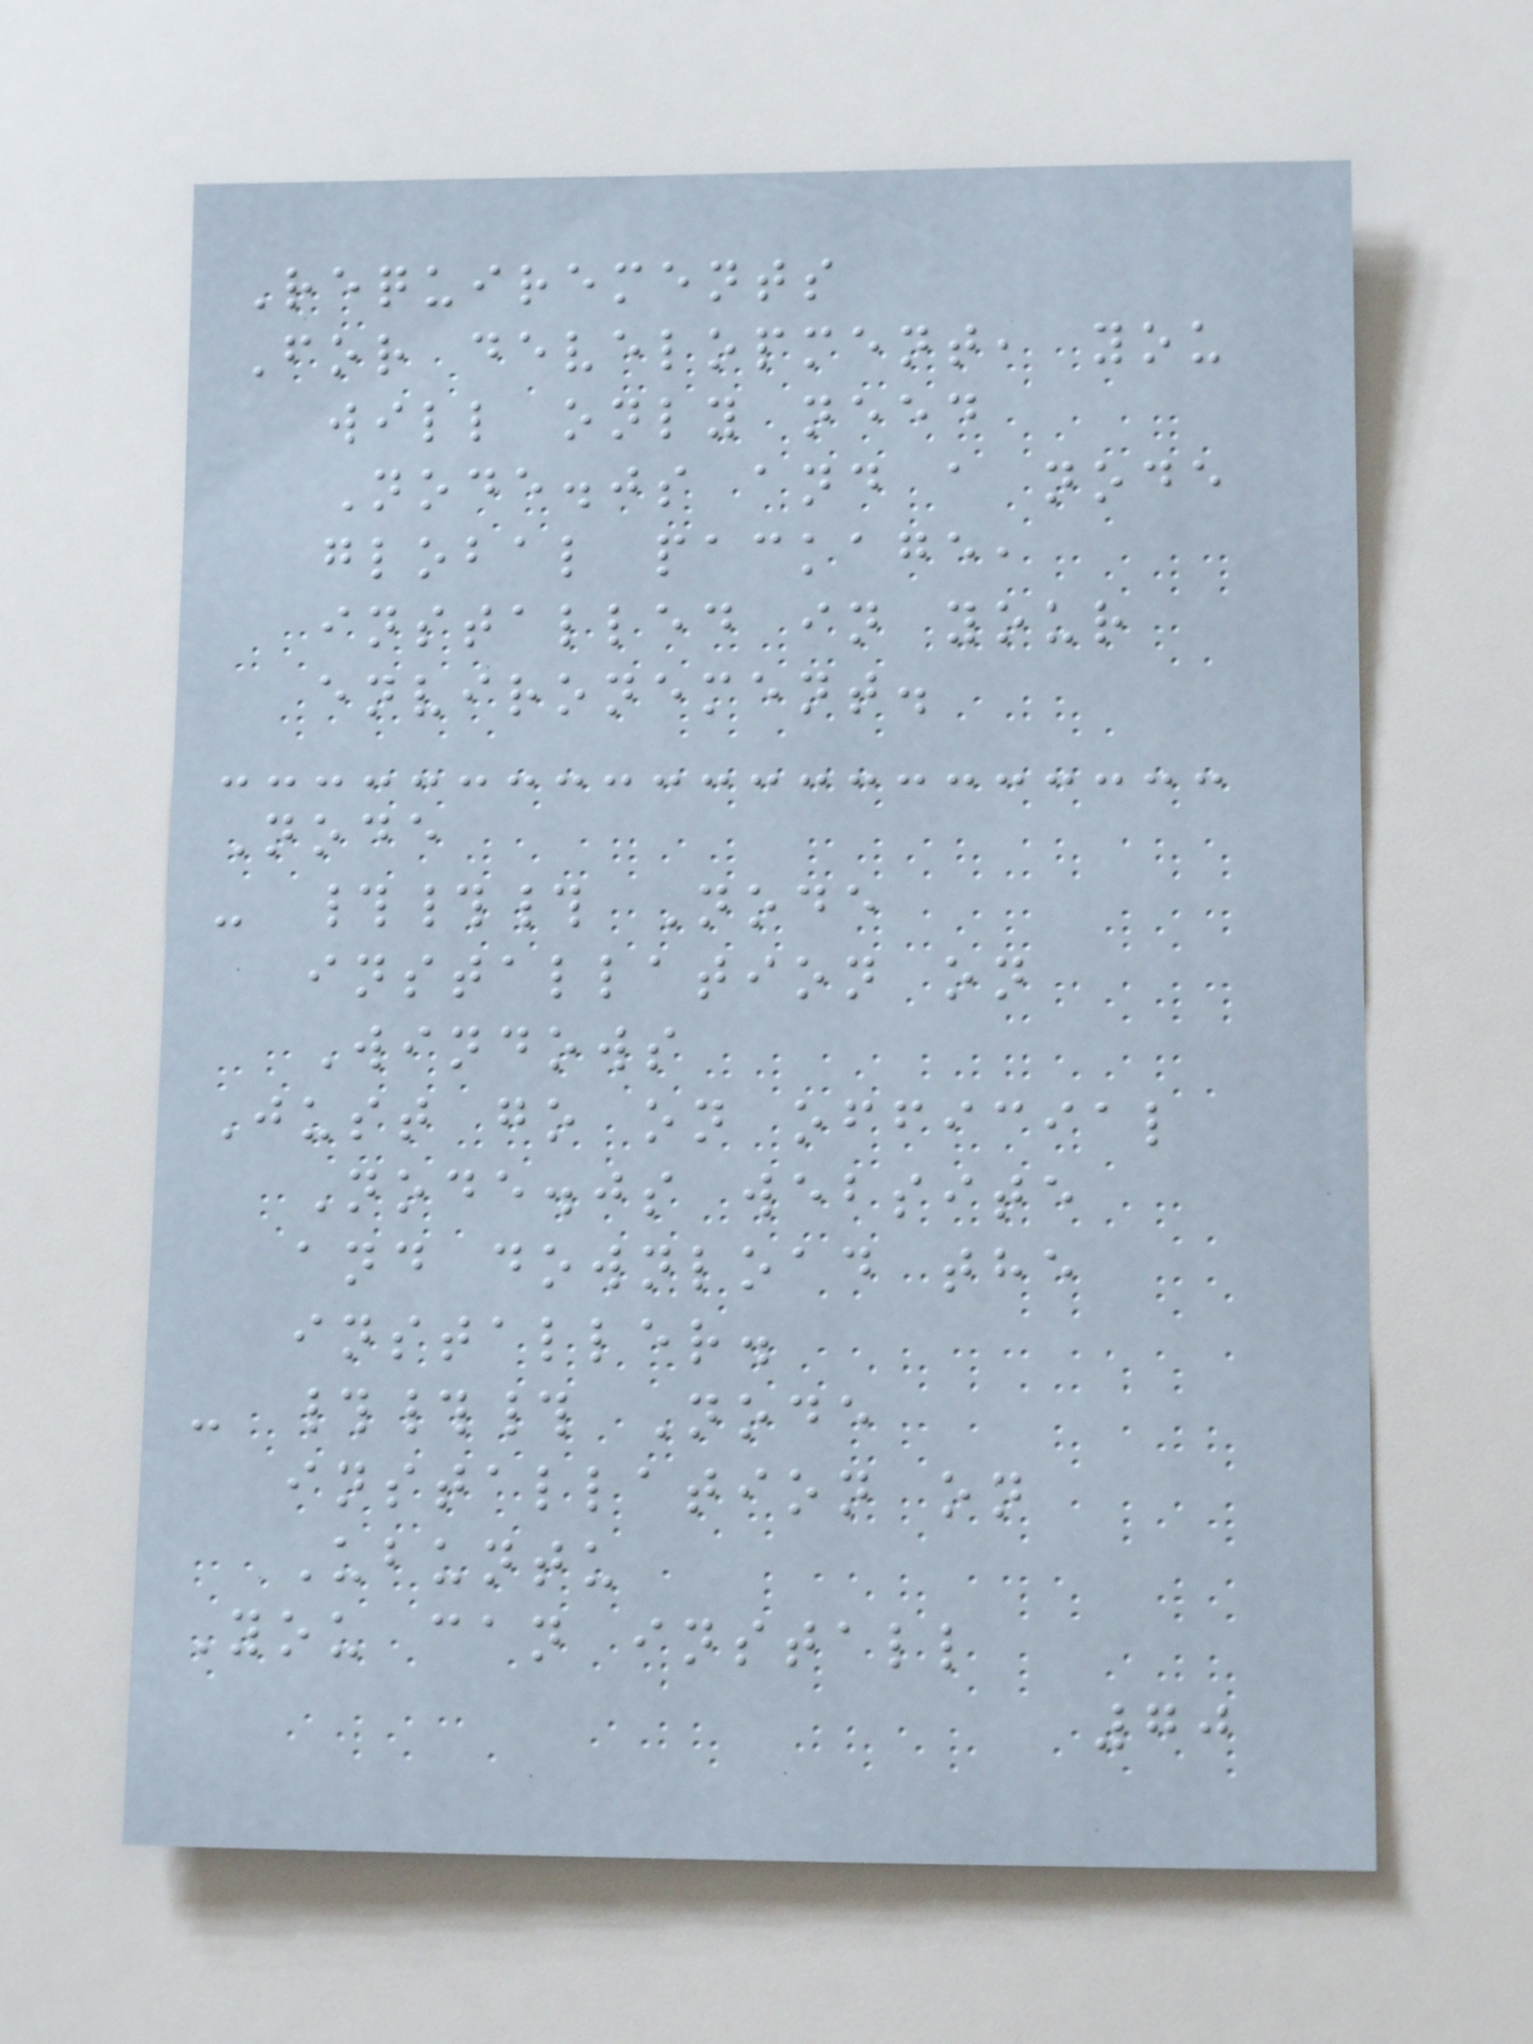Requirements
For development, you
will only need
Node.js and a node
global package,
installed in your
environement.
Node
- ### Node
installation on
Windows
Just go on official
Node.js website
and download the
installer.
- ### Node
installation on
Ubuntu
You can install
70
